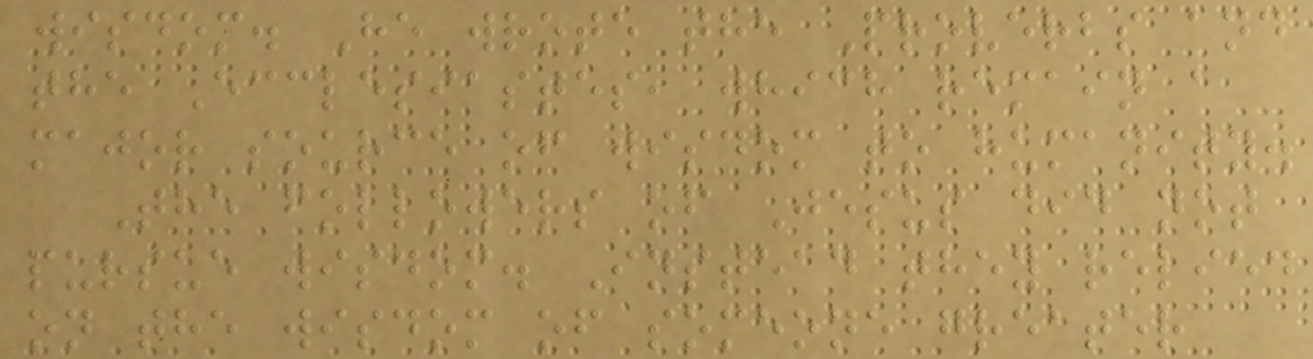wisdom. He wrote the Proverbs and
the Ecclesiastes, which remain a
major source of wisdom to humanity.
The followers of Jesus did not
pursue wisdom. Instead they relied
on the wisdom of someone greater
